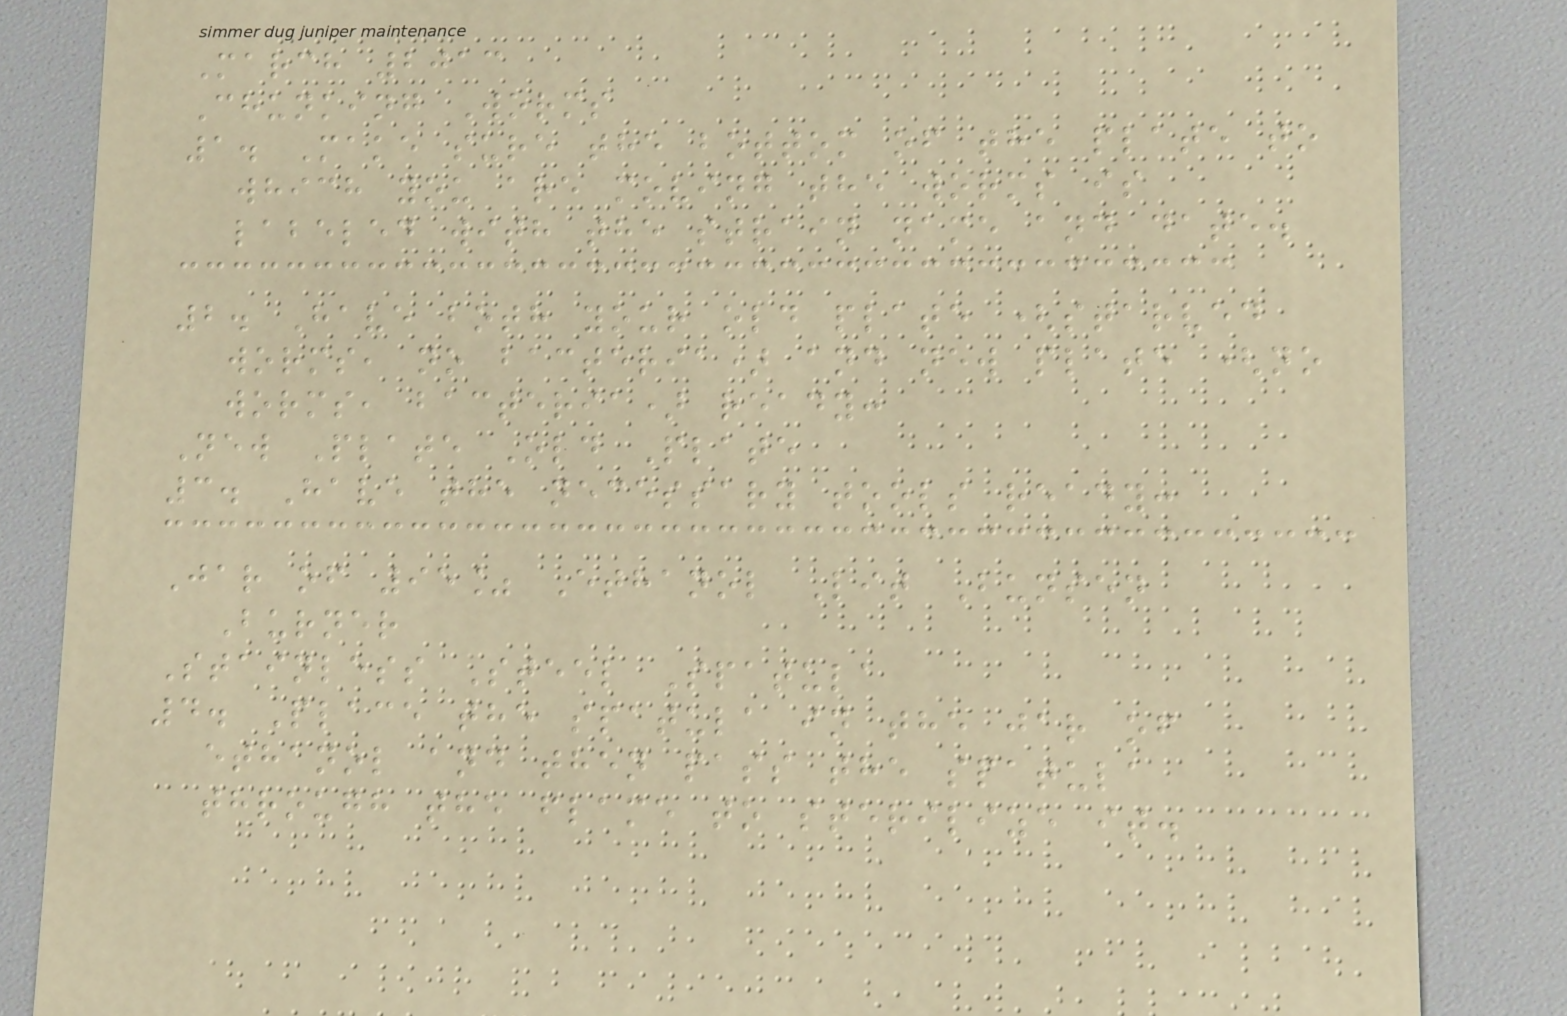March 2013
Chunking Worms
1. Make sure the bottom of the plate to
which you are moving the worms is
labeled with the strain name and date.
2. Have both your old plate (starved
worms, no bacteria) and new plate (no
worms, bacteria) ready:
New Plate Old Plate
3. Have the necessary tools ready:
Jar of 95% Ethanol Lit Bunsen
Burner
Stainless Steel Spatula
4. Place the spatula in the jar of
ethanol and then pass the spatula
through the flame to sterilize it.
